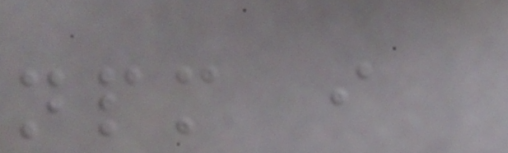npm i
